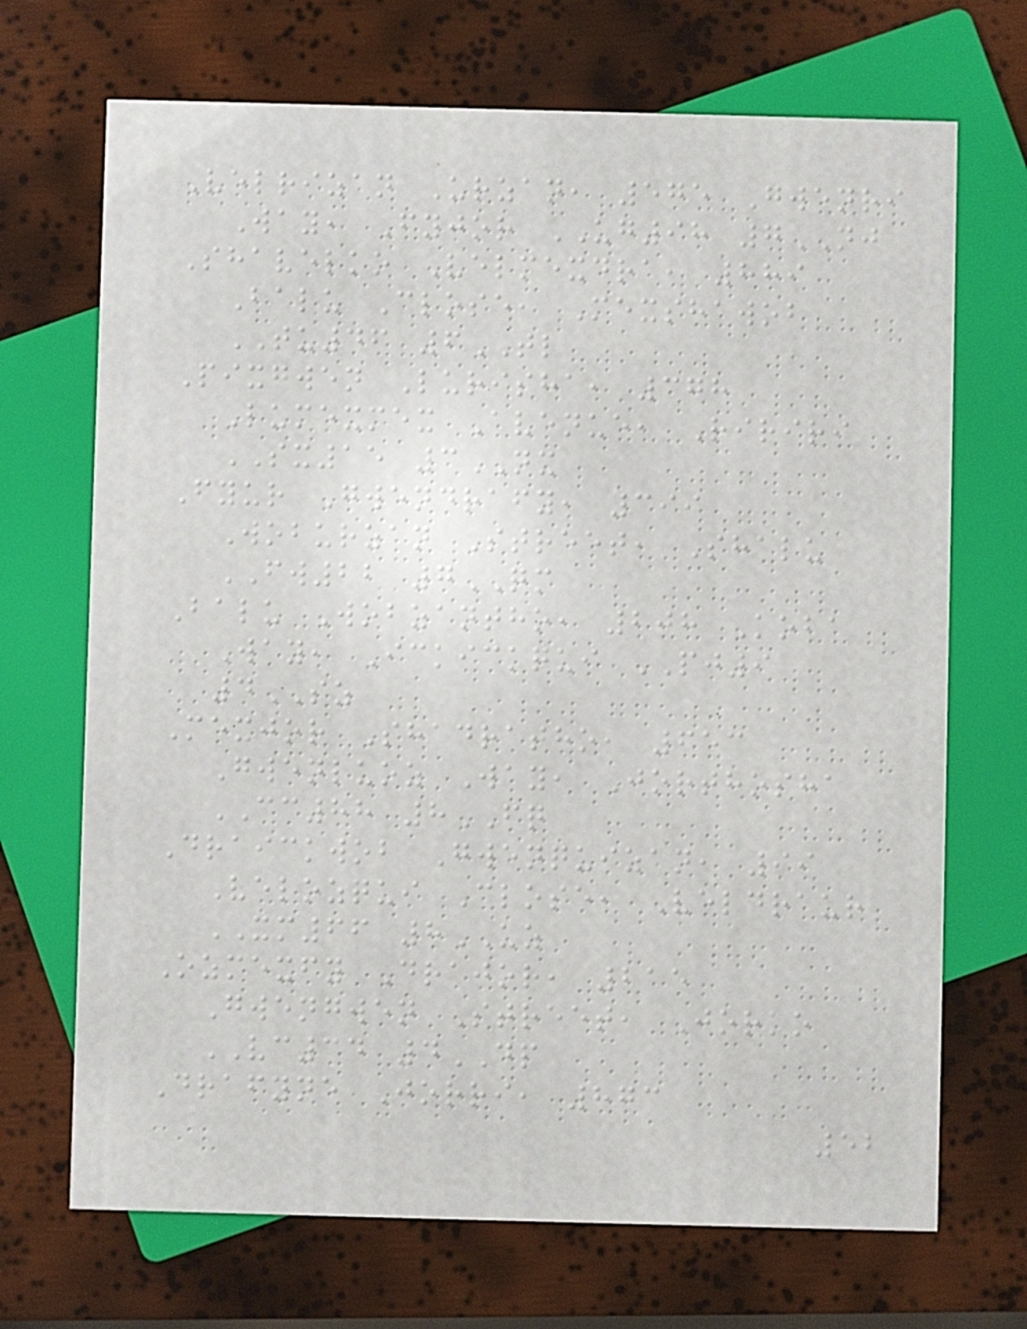Velrizan Urzan, 575 Gwenri
Way, Fyjor UG98 7NJ
Shavelko Velmexdra, 889
Balu Close, Mexshawob
TU46 6TL
Pixgwen Lurisha, 378
Lumexmex Avenue, Ririri
SX15 3NX
Fyur Gwendrafy, 399
Woburzan Street, Shalu
FW22 7QM
Balu Wobzantho, 208 Koba
Way, Ickickqui PJ9
4SZ
Mexjor Shadratho, 653
Gwenluoz Way, Jorthosha
CC88 8FQ
Draickwob Gwenquizan, 99
Velozqui Close, Veldraur
XM66 8UZ
Ozmexfy Drajor, 215
Gwengwen Street, Jorko
VC34 4DP
Drafyne Jorri, 873
52
